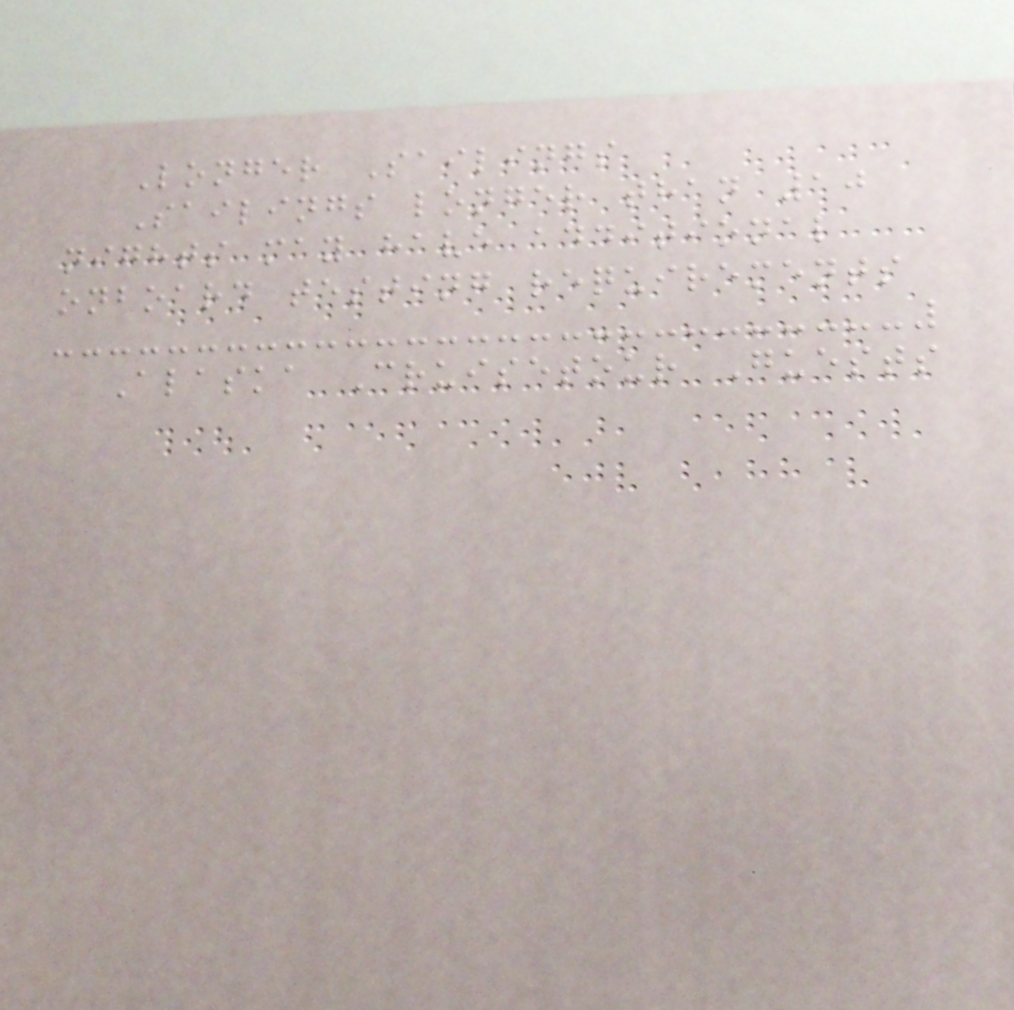Longer Sailings
Sailings longer than 10
nights may have additional
onboard testing requirements
Alaska Cruisetour Guests
